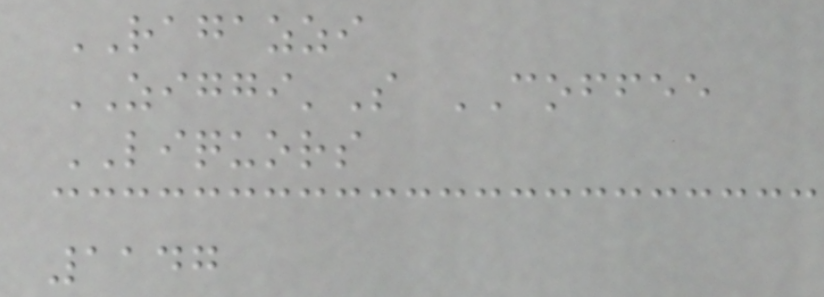RAGAZZI
ZIGGI'S COFFEE
LIQUORS
1147
